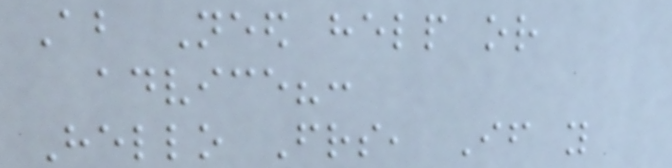About Need help or
advice?:
Hello Friends, If you
